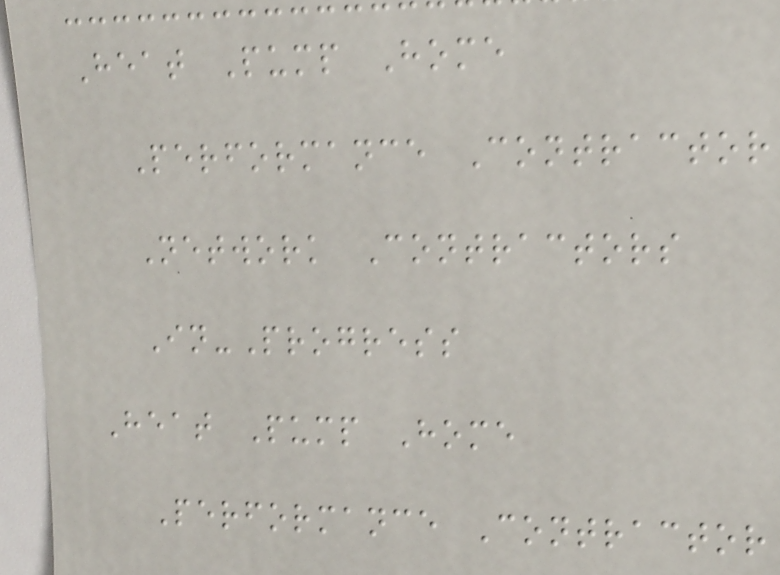Heat Pump Home
Performance Contractor
Network Contractors
In-Progress
Heat Pump Home
Performance Contractor
